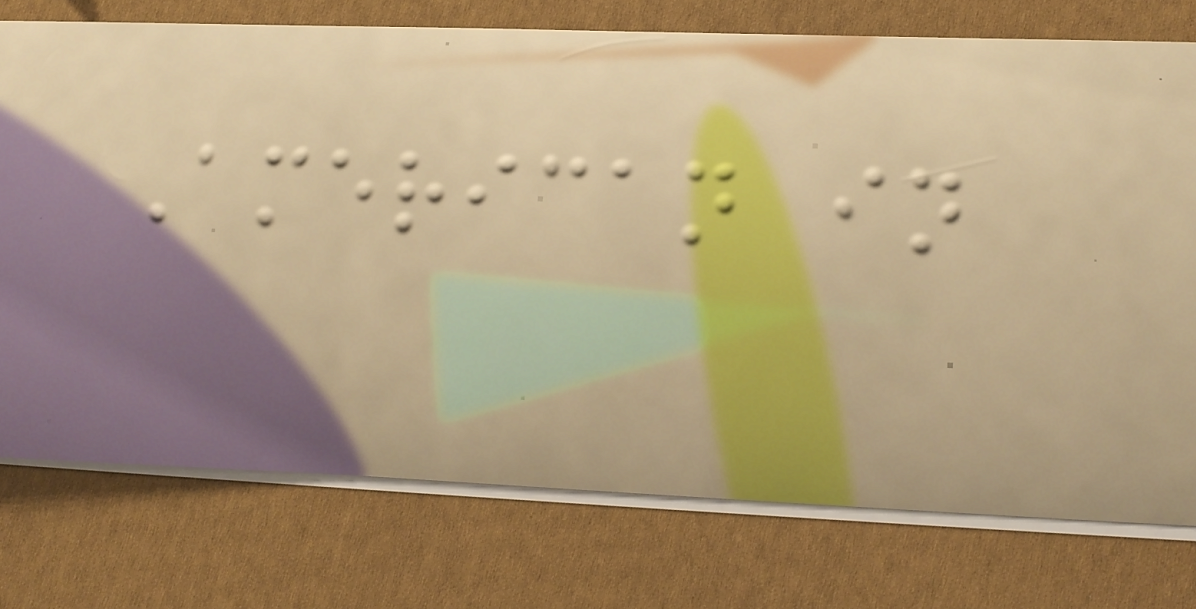American in
